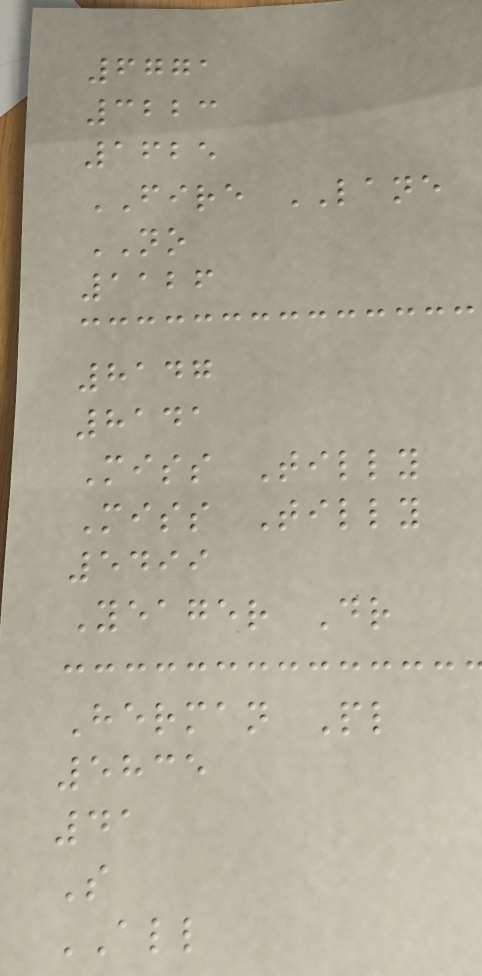6771
3223
1625
FIRE LANE
NO
1126
8147
8141
Miss Tilly
Miss Tilly
5499
Yeager Dr
Herman Pl
5835
41
S
ALL
